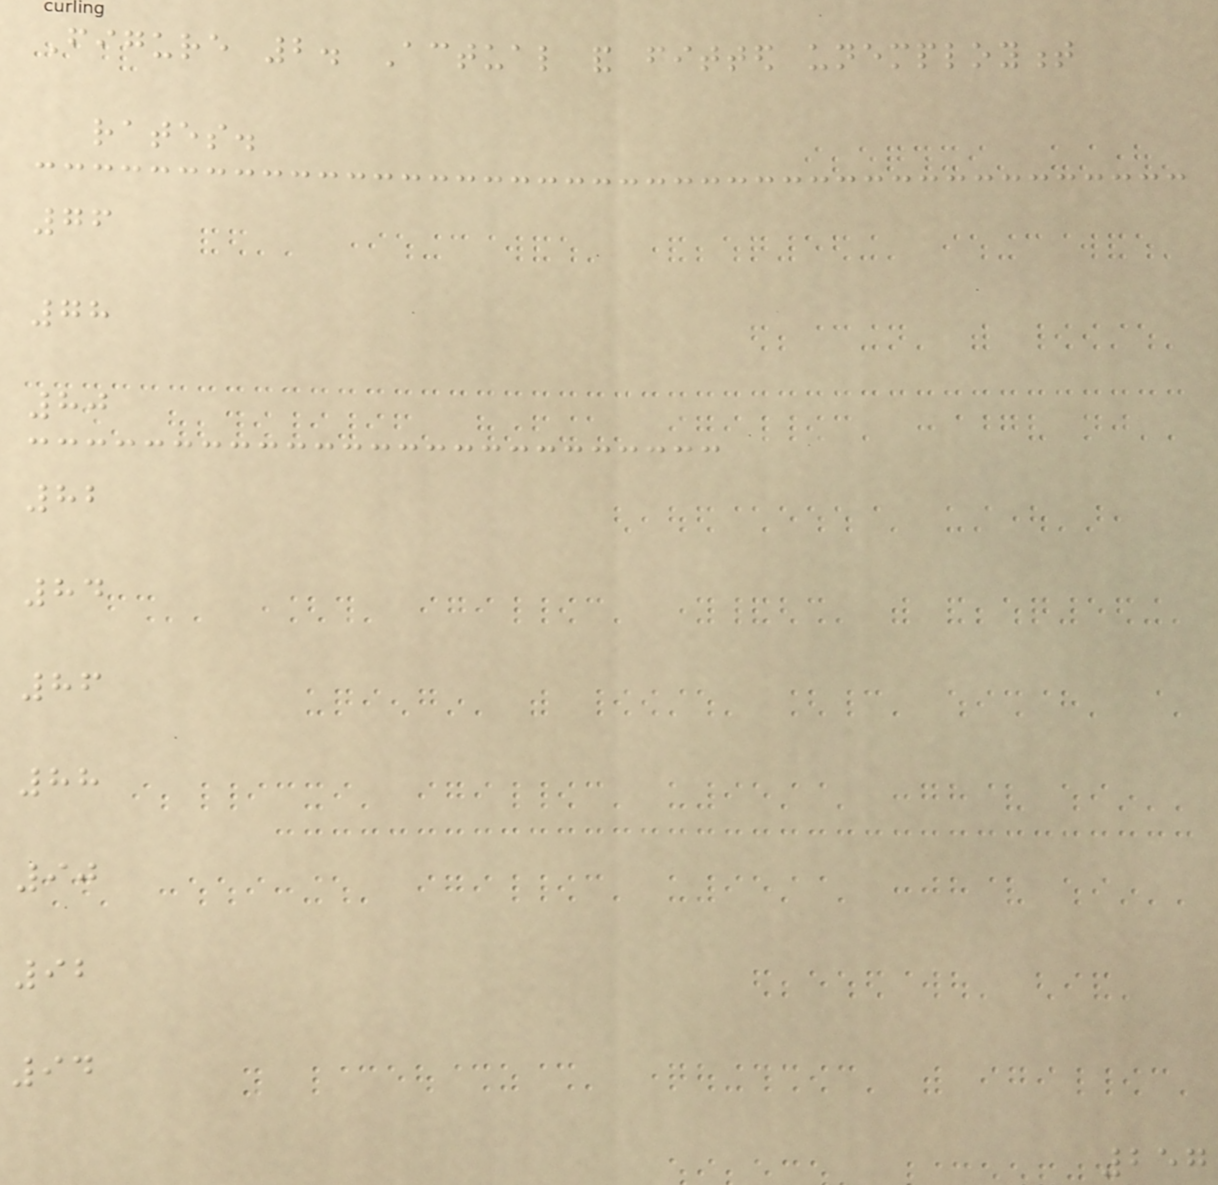Figure 2. Actual and fitted unemployment
rates.
76
78
80
82
84
86
88
90
92
94
257
